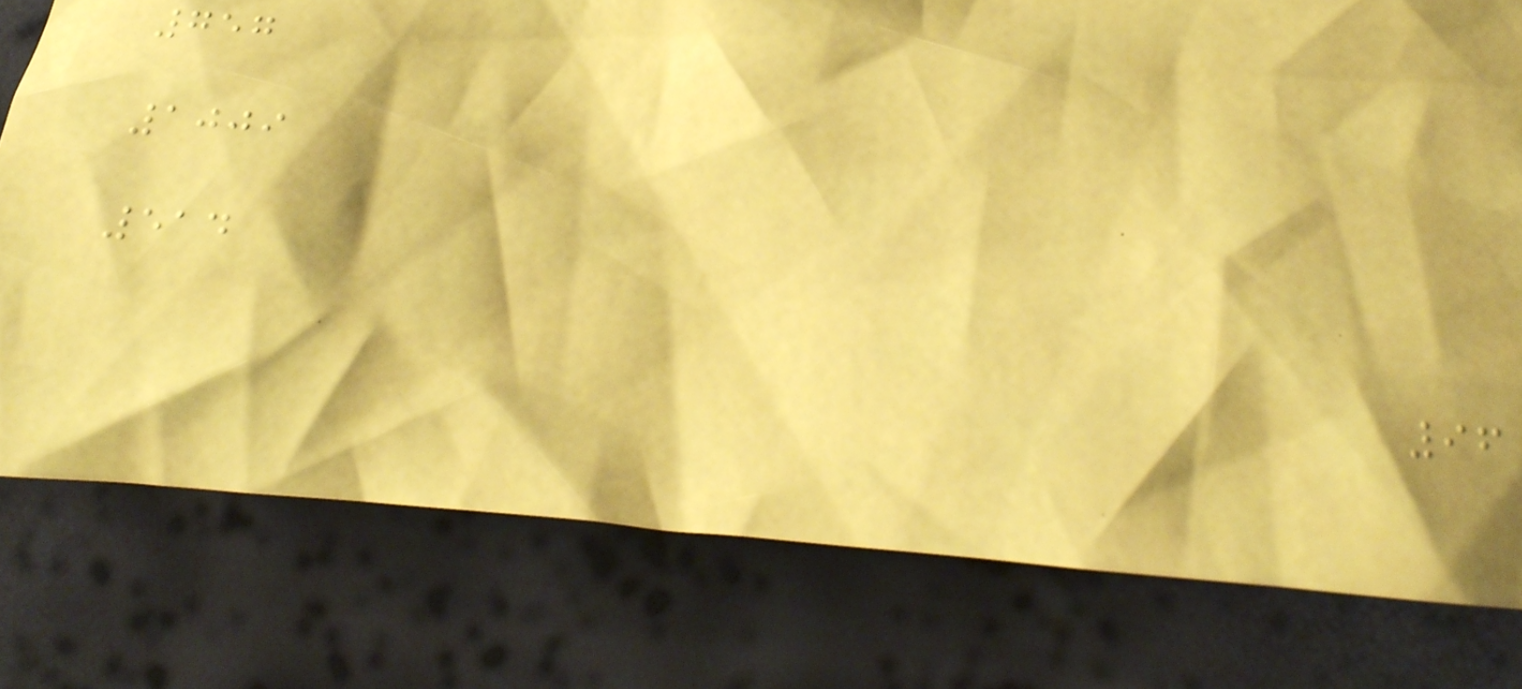757
1009
514
96
